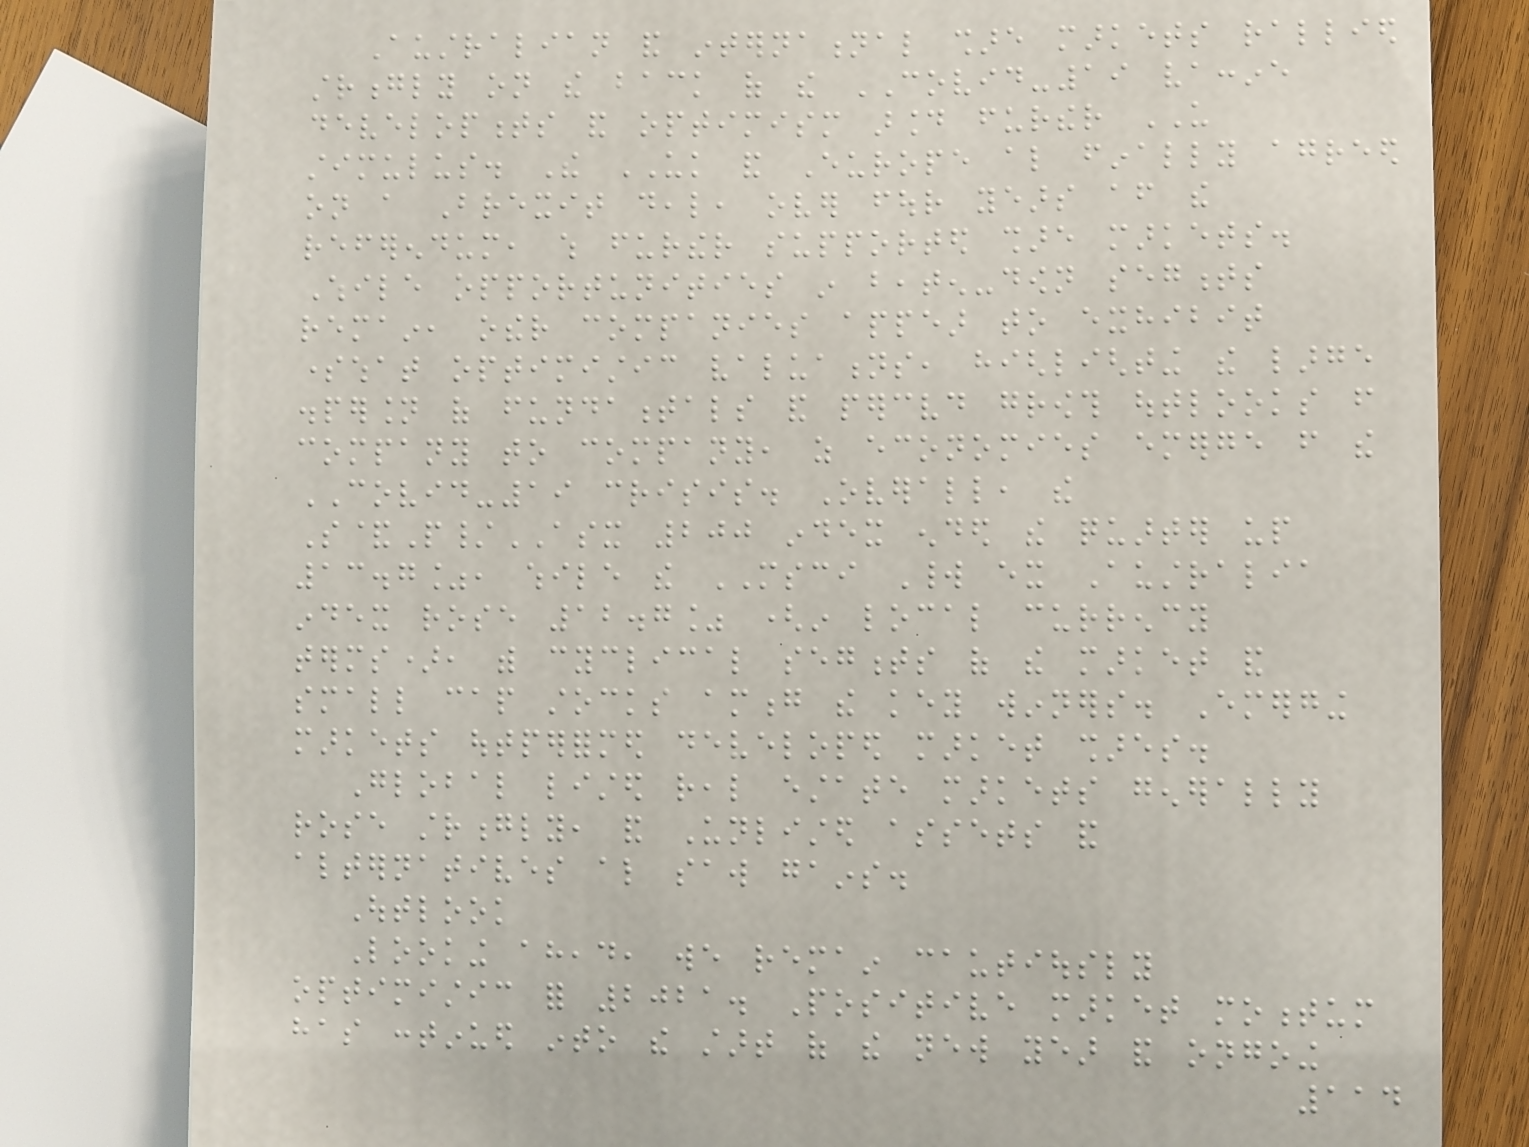Australian and international share markets rallied
strongly on the back of the COVID-19 vaccine
developments and optimism around further US
stimulus. The UK and Europe also finally agreed
on a Brexit deal, over four years after the
referendum, which further supported share markets.
While opportunities in beaten-down segments
remain, other companies appear to exhibit
somewhat optimistic valuations, highlighting the large
dispersion of fundamentals and perceived growth outlooks from
company to company, as economies emerge from the
COVID-19 crisis. Overall, the
S&P/ASX 200 index ended the quarter up
13.7%, while the MSCI World ex Australia
index rose 12.7% (in local currency
terms), with cyclical segments of the market and
small cap stocks among the key winners. Emerging
markets outperformed developed market shares.
Global listed real estate markets generally
rose strongly, and Unlisted assets and
alternatives also saw gains.
Outlook
Looking ahead, we remain cautiously
optimistic for 2021. Positive market momentum
has continued into the start of the new year and ongoing
114
